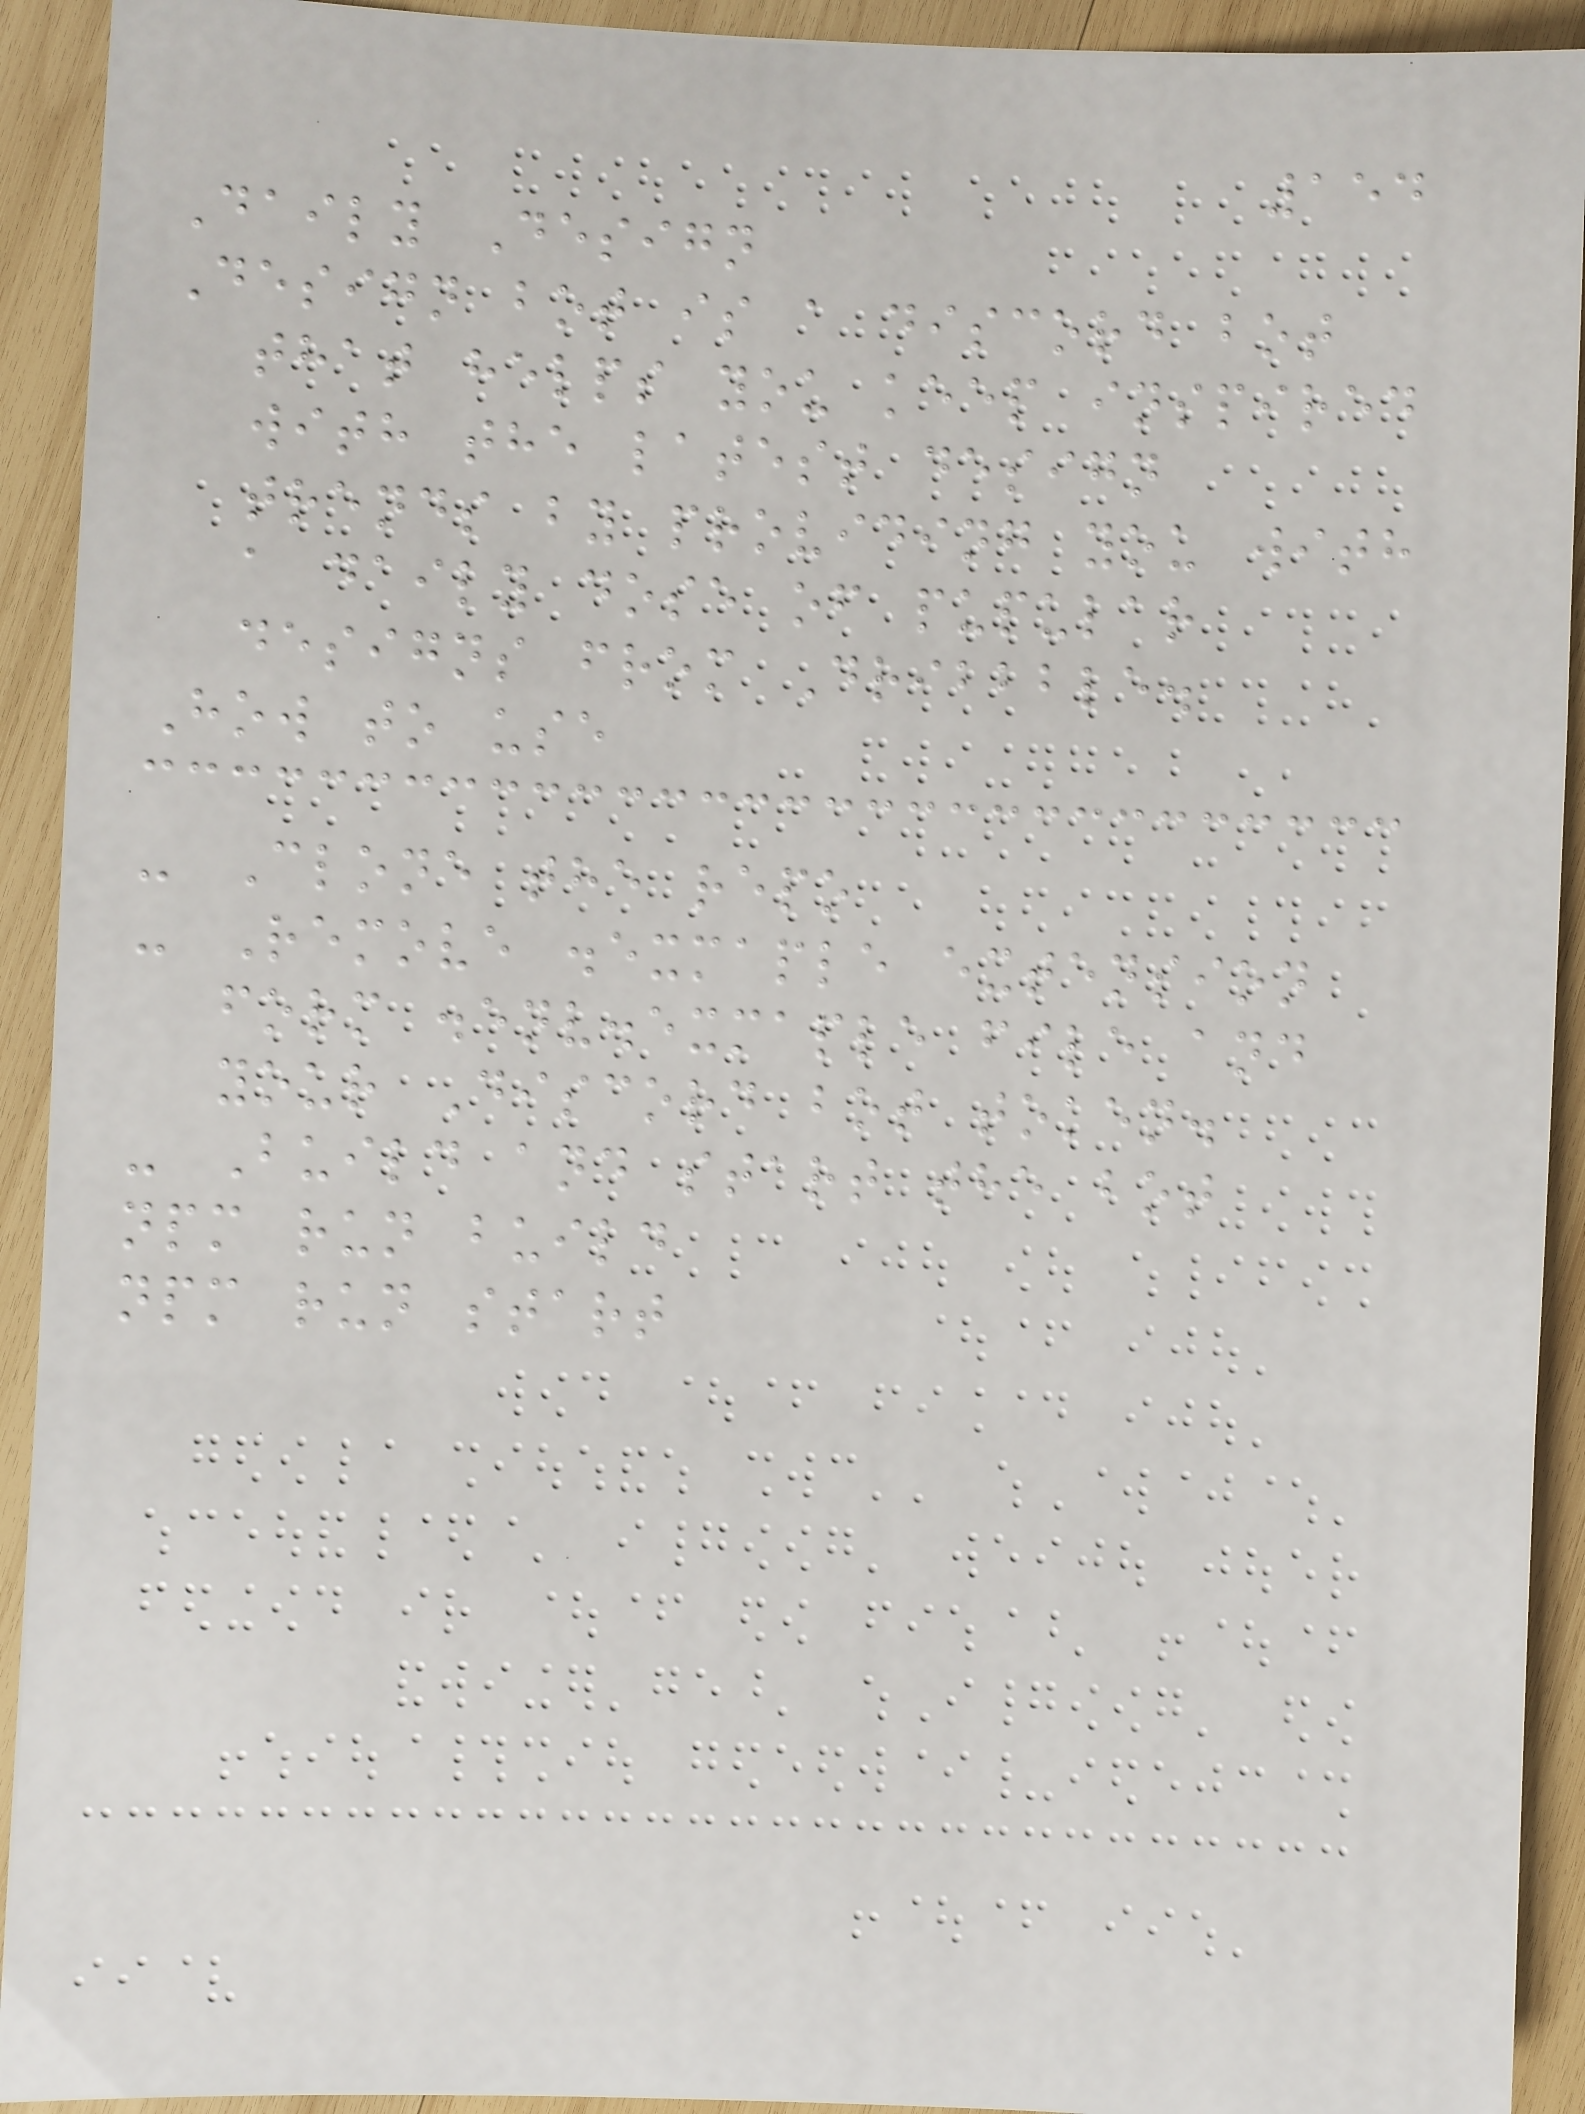154
Daily Design
Design bot is a discord bot
that helps you keep inspired
with the latest design
trends by providing you with
a daily dose of pupular
designs from Dribbble.
How to use
- Clone the repo
- Remove .exmaple extension
form .env.exmaple file and
your Discord bot token.
- Build and start the bot
npm run build
npm run start
